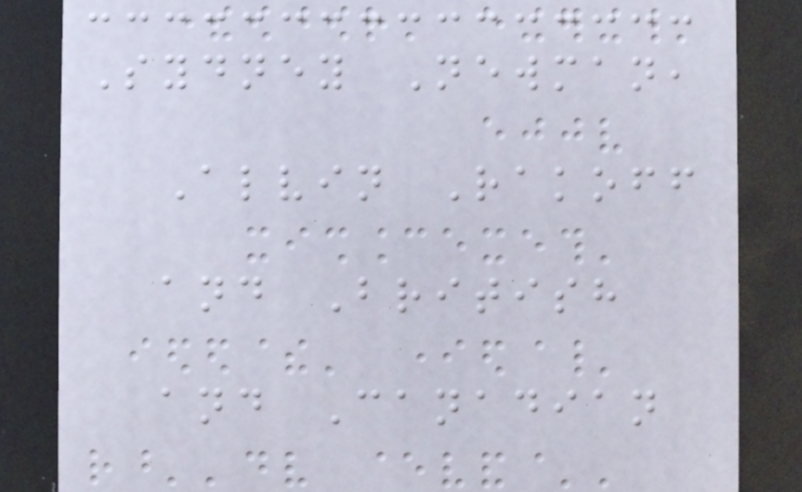Sydney Newman,
Alvin Rakoff
and British
and Canadian
